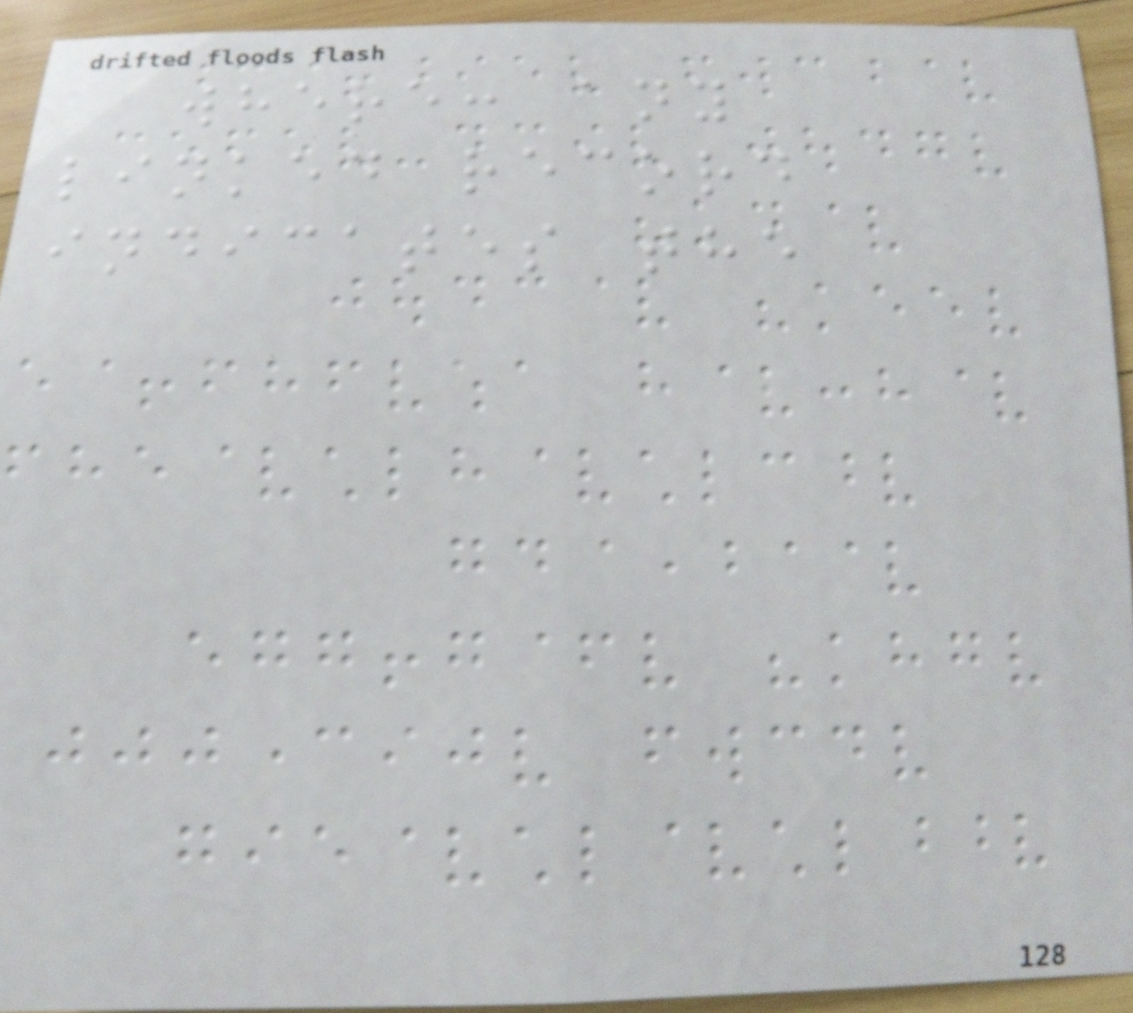where: any
linked record
indicates the
